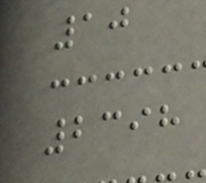10
2398
